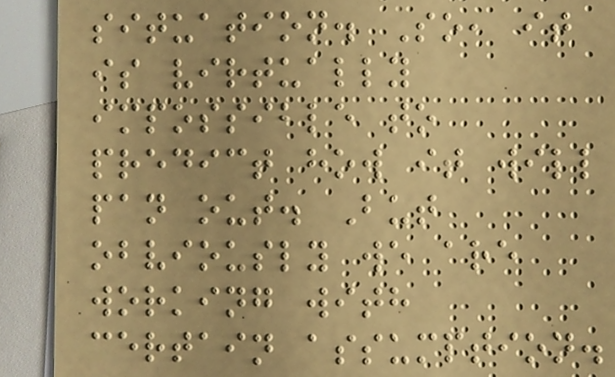situation. So, it
is virtually
impossible to
predict how it will
pan out. But
obviously we are
working with
certain assumption.
